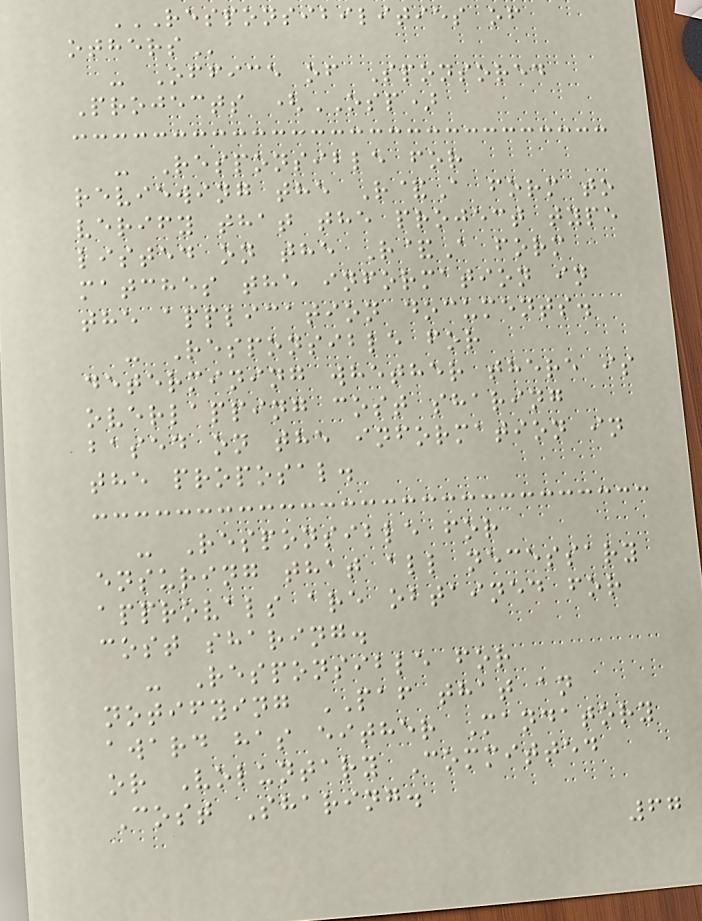RESPONSIBILITIES OF
OTHERS
- Office of Sponsored
Projects (OSP)
- Responsible for
reviewing the R&A form to
verify that the project type
listed on the R&A form
matches the information in
the application documents.
- Responsible for
determining whether there is
overlapping cost sharing
based on the information in
the proposal.
- Responsible for
ensuring that all necessary
approvals are obtained for
cost sharing.
- Responsible for
notifying PAF that an
award has either Mandatory
or Voluntary Committed
Cost Sharing.
67
